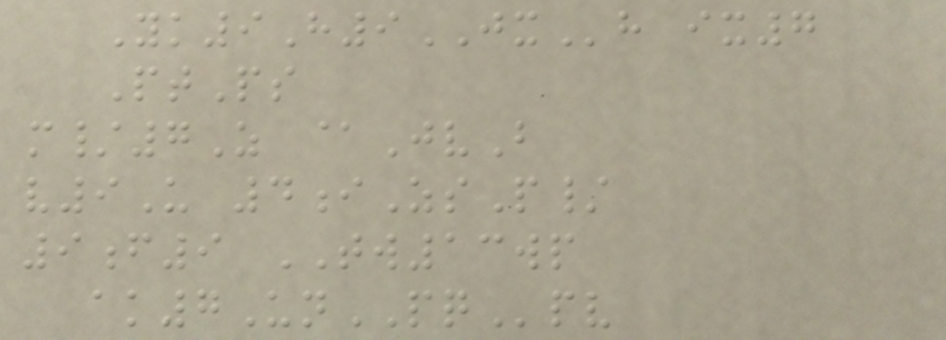Yk9H9JXh ix7
PtPs
m/7Z @JvB
v9U 4iZsP/
9f9 TW13wp
ak7UnPQpv
